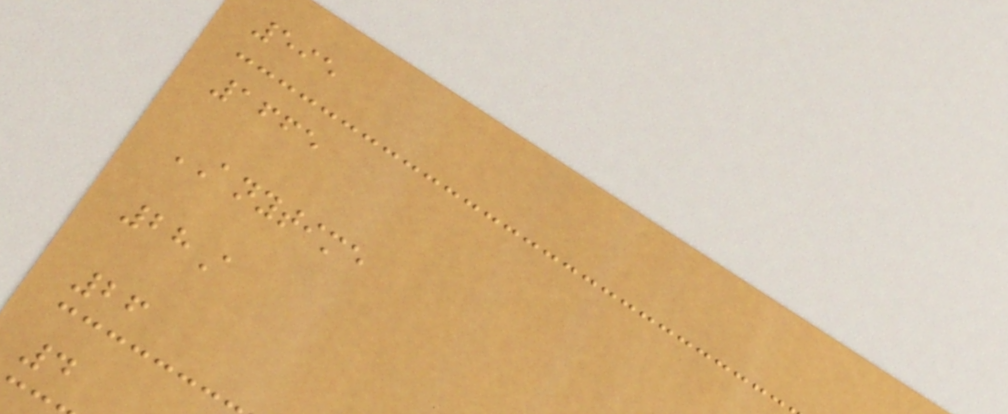595
1665
ANYTIME
28A
26
4
